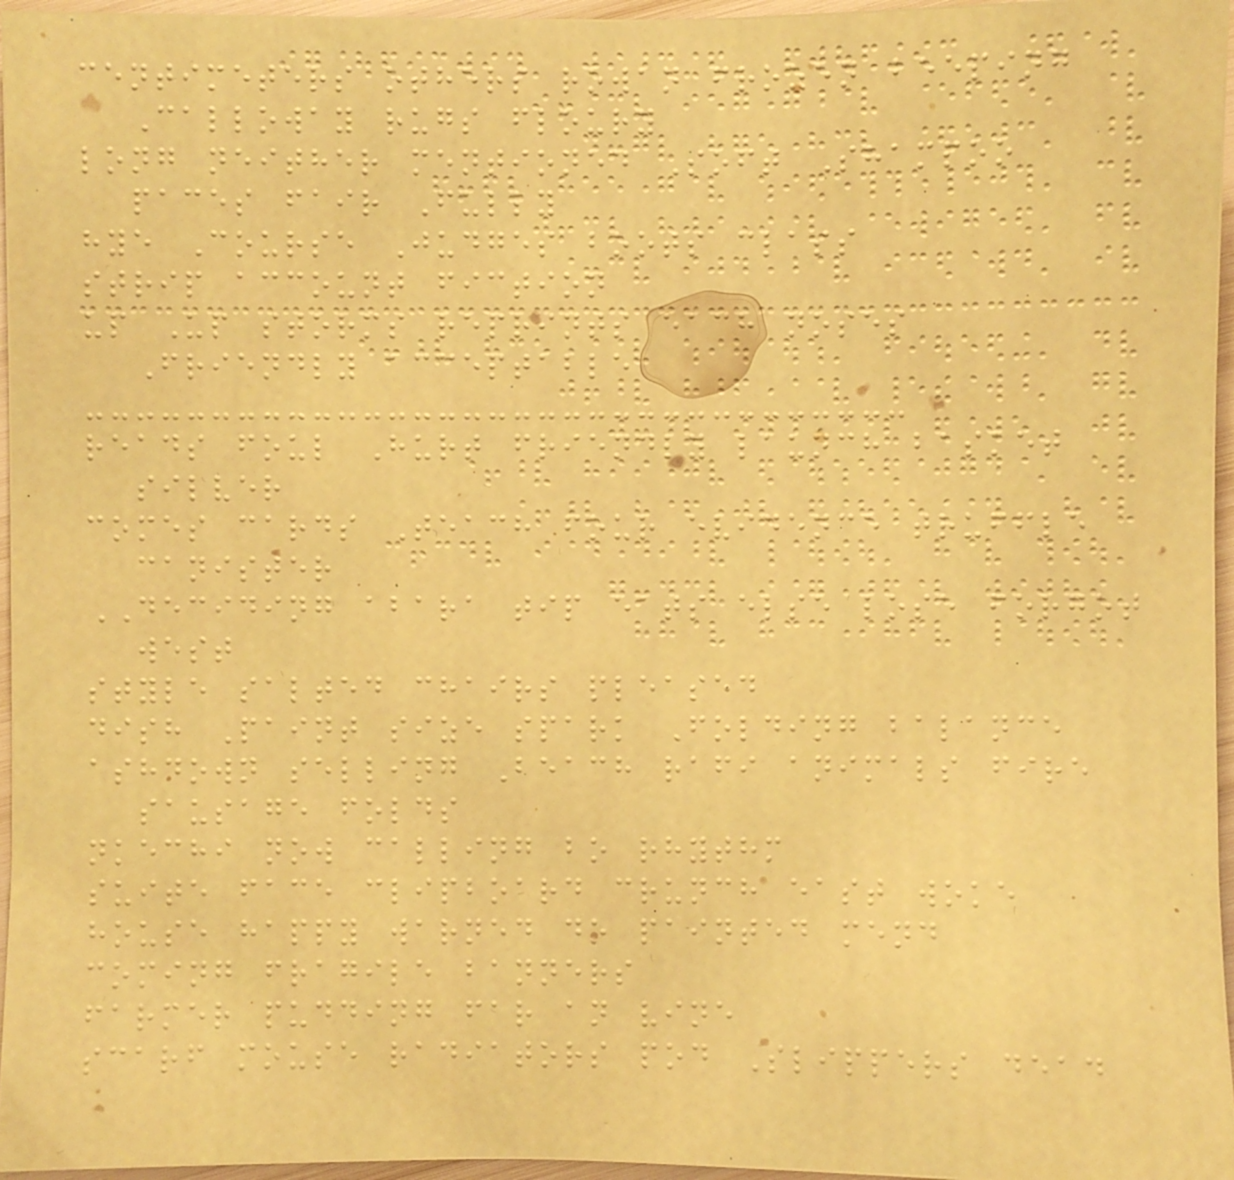centimeters others rowan frozen beeping
Calloway rugs floury
long neither mentioned Soft Shampoo
paces fair Fully
hye Course Judges boots class
strip account fiction
up Up storms reprints each noses
Friendly acceptable
reads foul Hurt friendly launch basket
silver
comes cards Teach four evidence truffle
canister
DECIDING abara tip eats else lose forgot
west
style salted chairs pleased
dish Paint size spark Folding balance
ashdown selling Beach rafi animals fire
sausage folds
nkechi now calling bo rhythm
suite face clipboard crunch east woke
house happy warned do painted mend
coming fragile banners
farmer pudding far an vine
scarf mouse radiators pod Slippers dead
